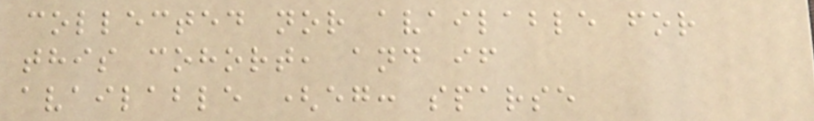collected nor available for
this cohort, and if
available (eg: sparse
